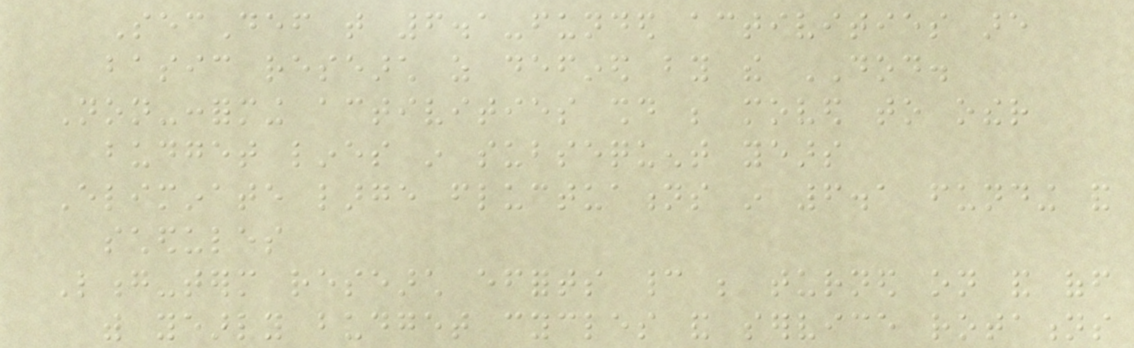SecDef that 6.1-funded activities are
basic research as defined by the DOD.
Non-conforming activities should be moved to other
budget lines in subsequent years
Eliminate large fluctuations in 6.1 funding and
schedules
Long-term research efforts cannot be turned on and off
with yearly budget cycles and service rotations
